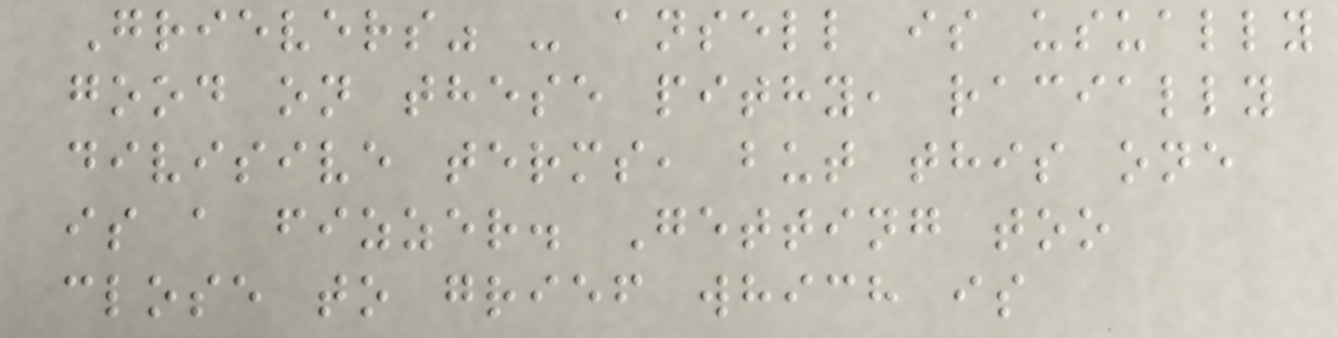Grievers" - ansell is usually
good on these pithy, racially
divisive terms, but this one
is a fizzer. Getting too
close to grief which is
